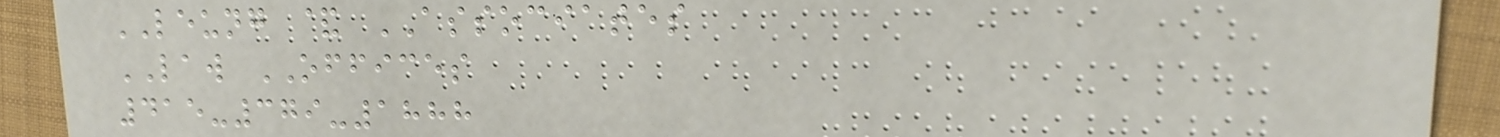LEUNG & ASSOCIATES
LAW OFFICES
415-379-1888
